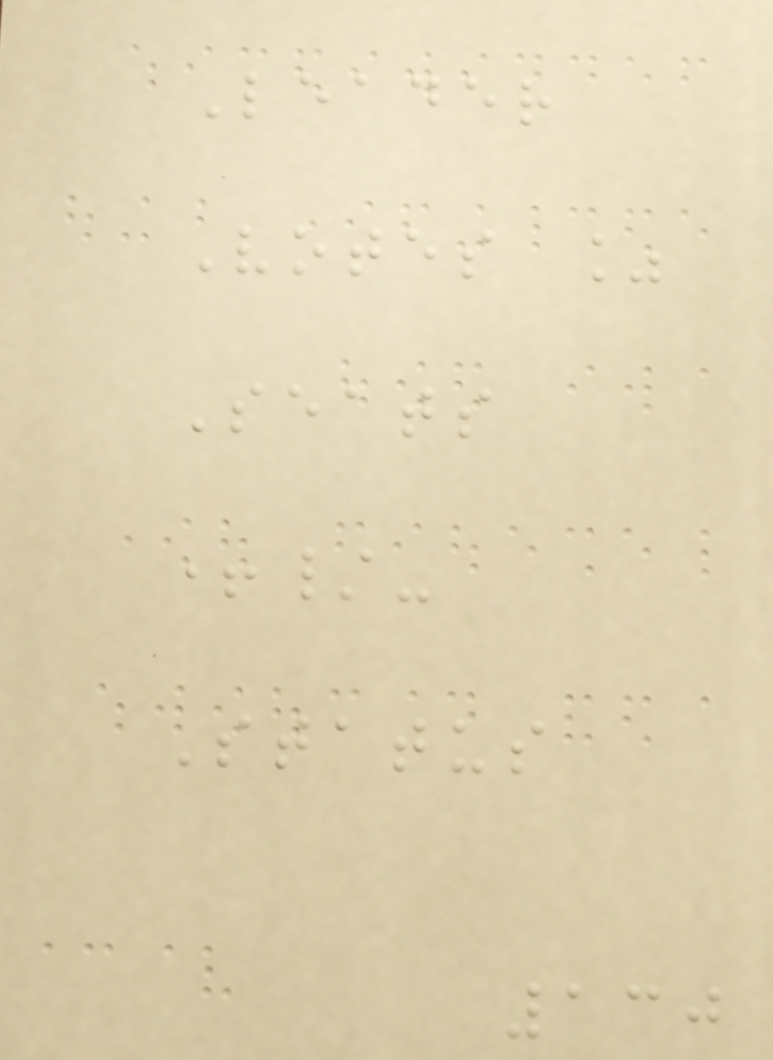Leader
Votes %
Seats
+/-
Status
130
